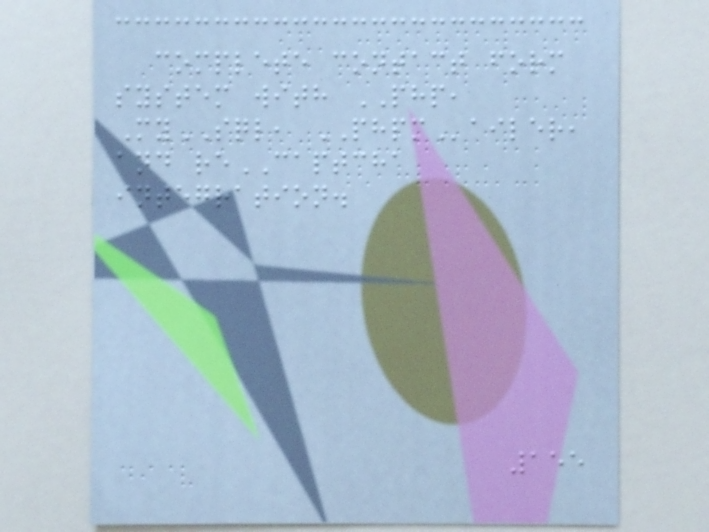complete contact form
system with PHP,
MySQL, PHPMailer,
and reCAPTCHA
integration.
155
